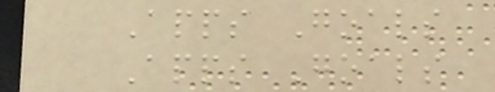Apps Goals
Apps Goals
